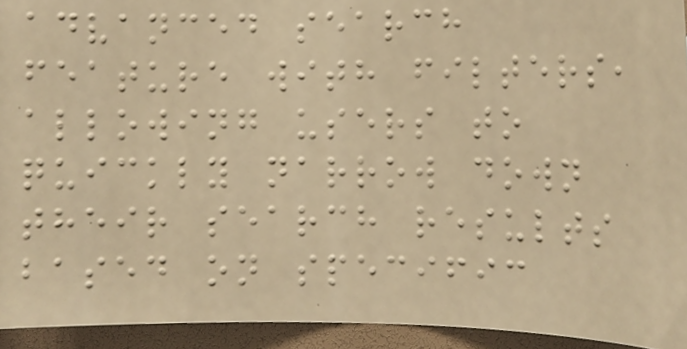advanced search
feature with filters,
allowing users to
quickly narrow down
their search results
based on specific
